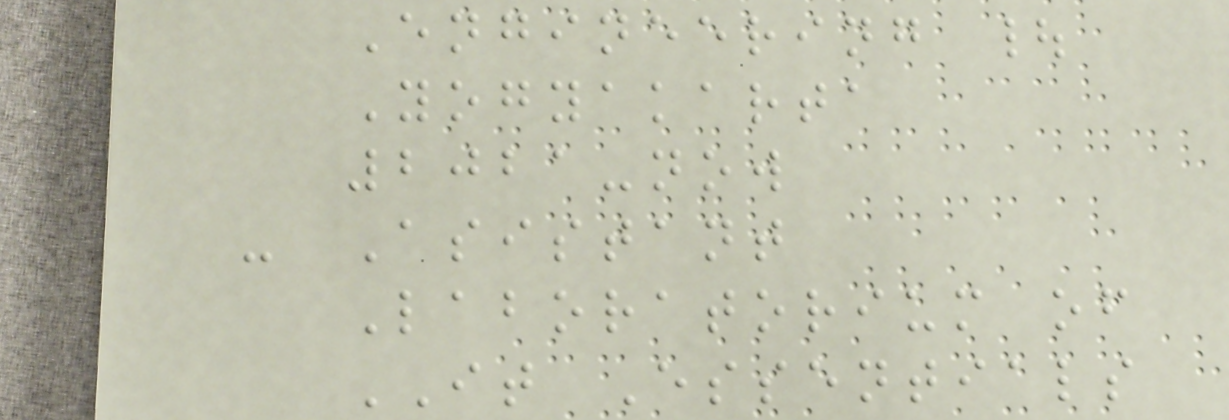Engineering |
Yogyakarta
2021-now
- Asistant
Laboratorium of
IT Essentials
